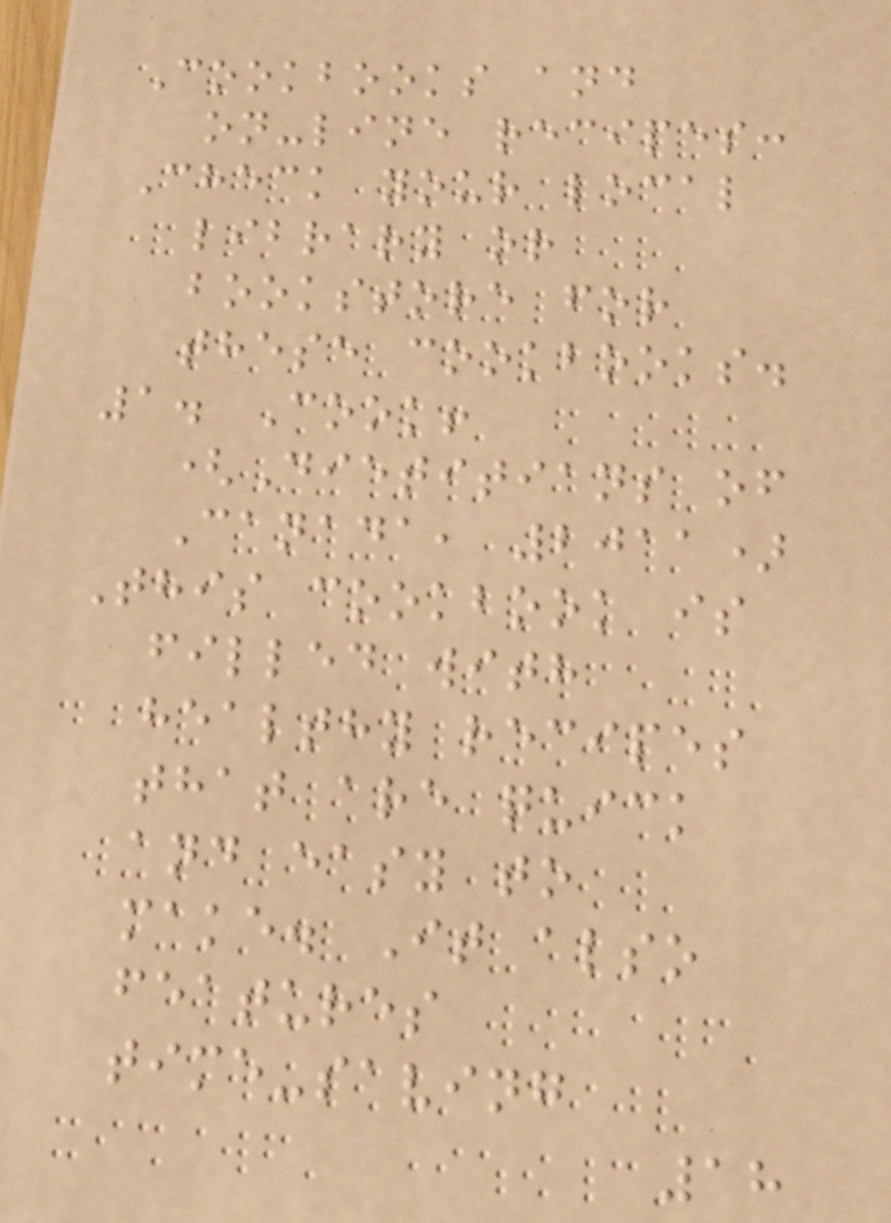Cookbooks and
on-line recipes:
Check your local
library or
bookstore for
these cookbooks.
1. Cook!
(Dietitians of
Canada, 2011)
This cookbook is
filled with
healthy recipes
that are quick
and easy to
make. It also
features
time-saving
18
